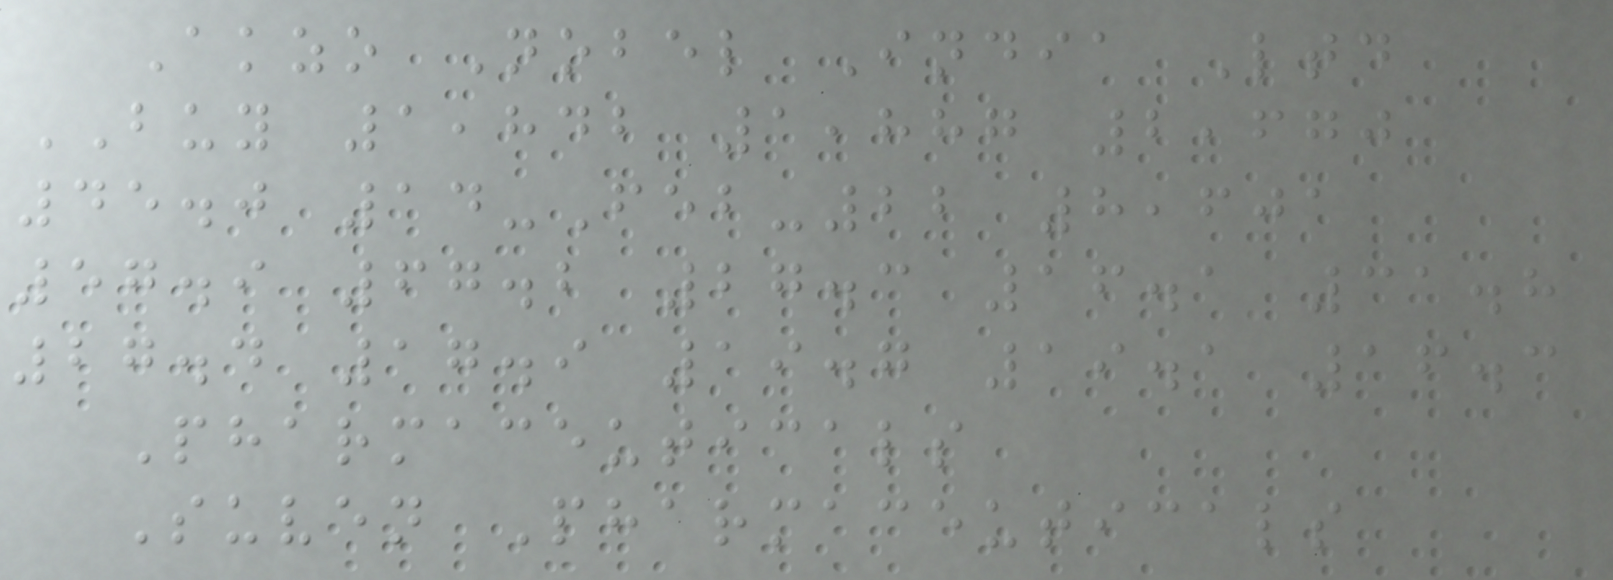Akzo Nobel India Ltd
BUY 1,842 1,887 2,670
45.0 14-Feb-22 8,601
57.9 67.2 27.3 16.1 31.8
27.4 17.9 19.7 19.1 16.3
Pharmaceuticals
Suven Pharmaceuticals
